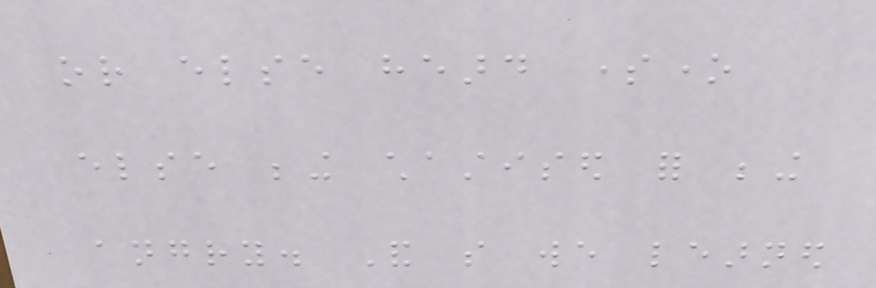or else heard someone
else being chastised for being
angry. And so we learned
